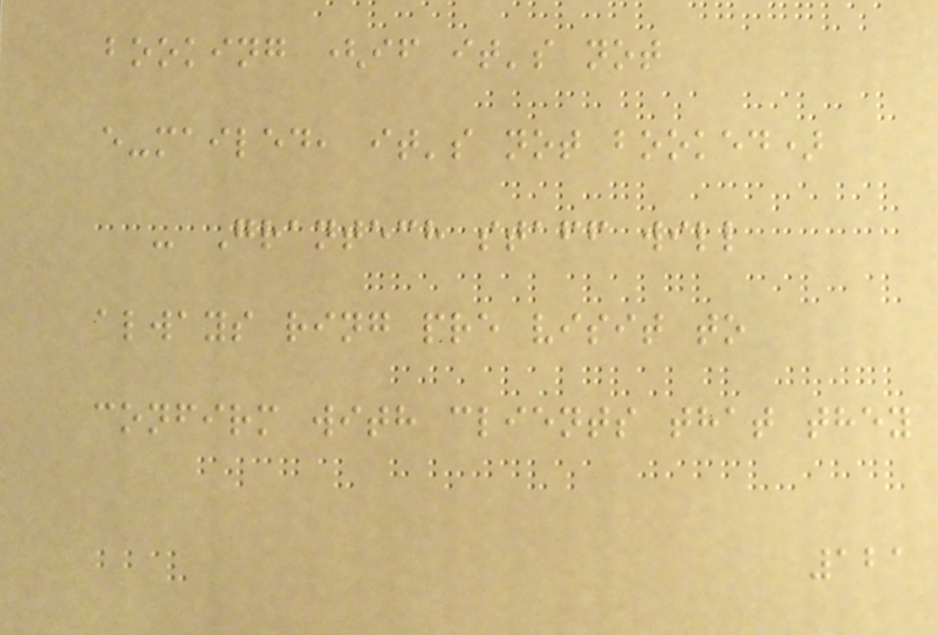booking (if it's not
e-mailed, it's not booked)
- Grantech staff will
always ring pre visit to
confirm with clients that they
121
